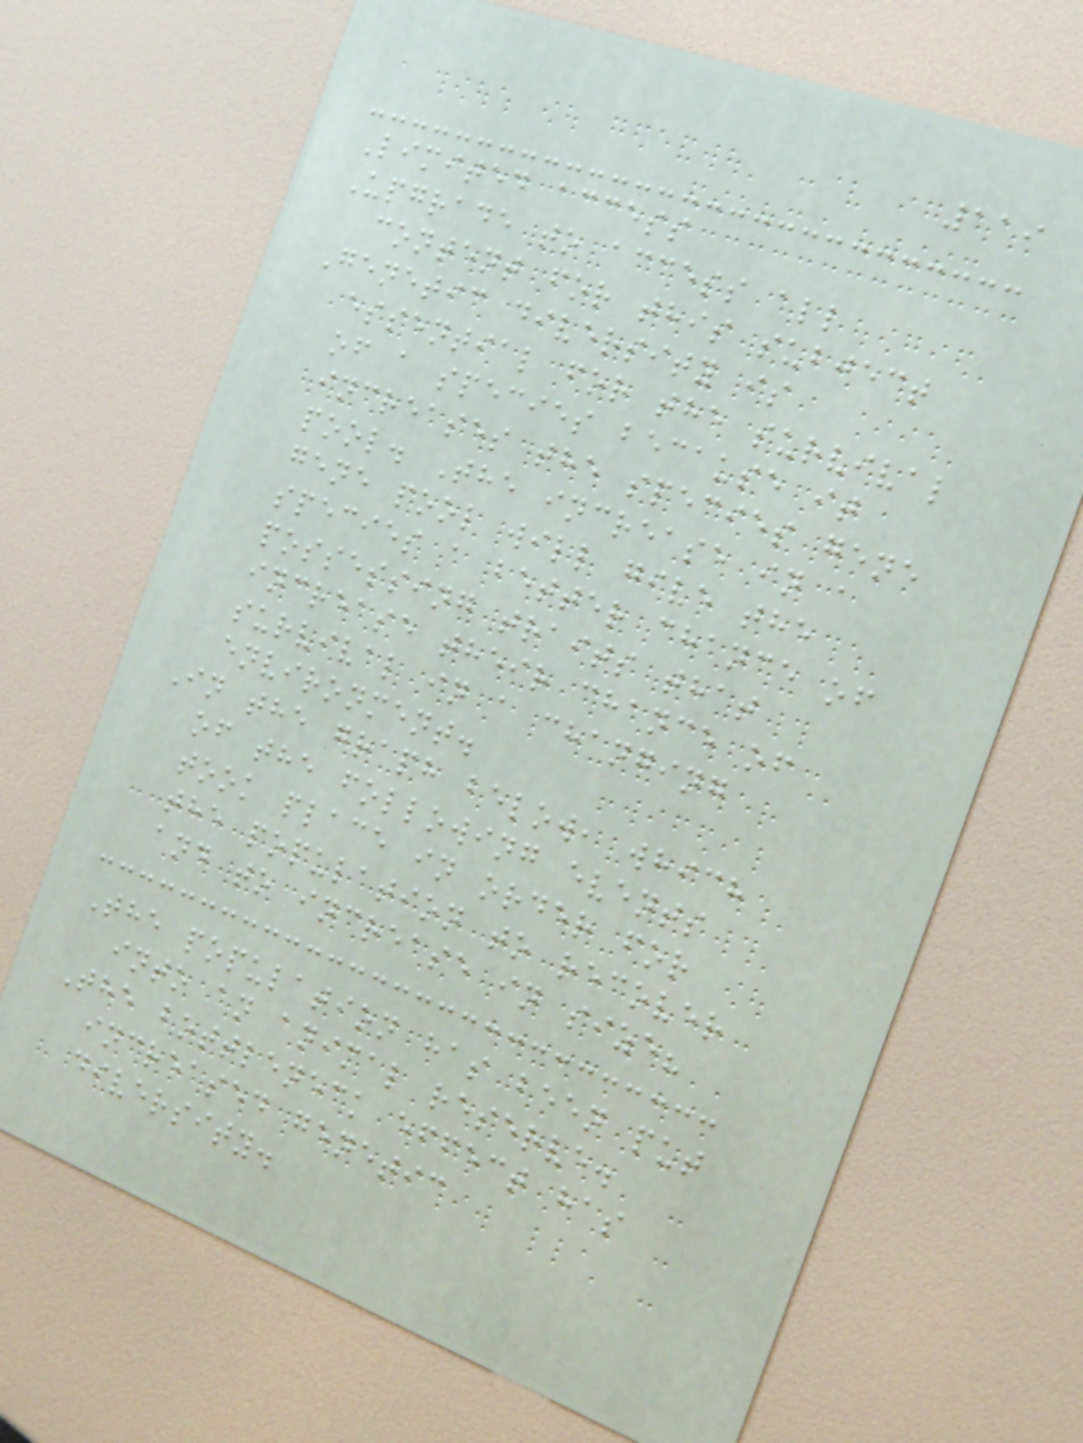119
Limited access
Upgrade to access all
content for this subject
Genetic diversity is
essential for the survival
of a species because it
increases the species gene
pool. The increase in a
gene pool will give the
species a better chance of
possessing traits that
increase their chance of
survival in a changing
environment.
In the graph below, which
of the following events
took place in order for
the population to recover
and to increase in size?
The population has been put
into an animal reserve.
The bottleneck effect has
increased genetic
diversity.
